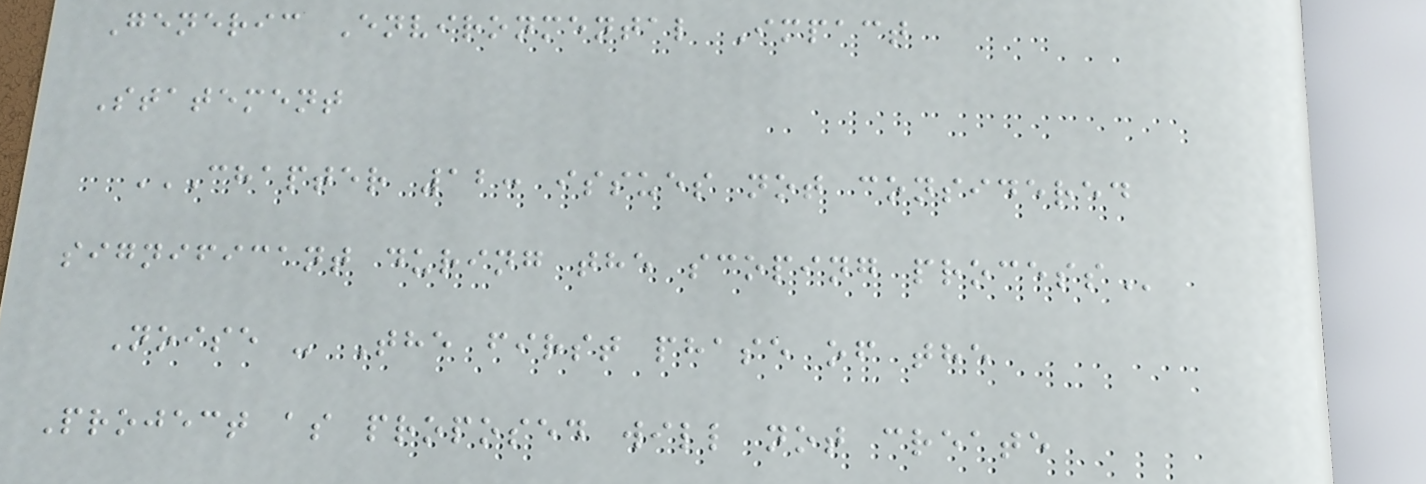Generic Environmental Impact
Statement
CHAPTER 12: ISSUES NOT CONSIDERED
SIGNIFICANT DURING THE SCOPING PROCESS
Noise - The first phase of the
Project as proposed will not create
